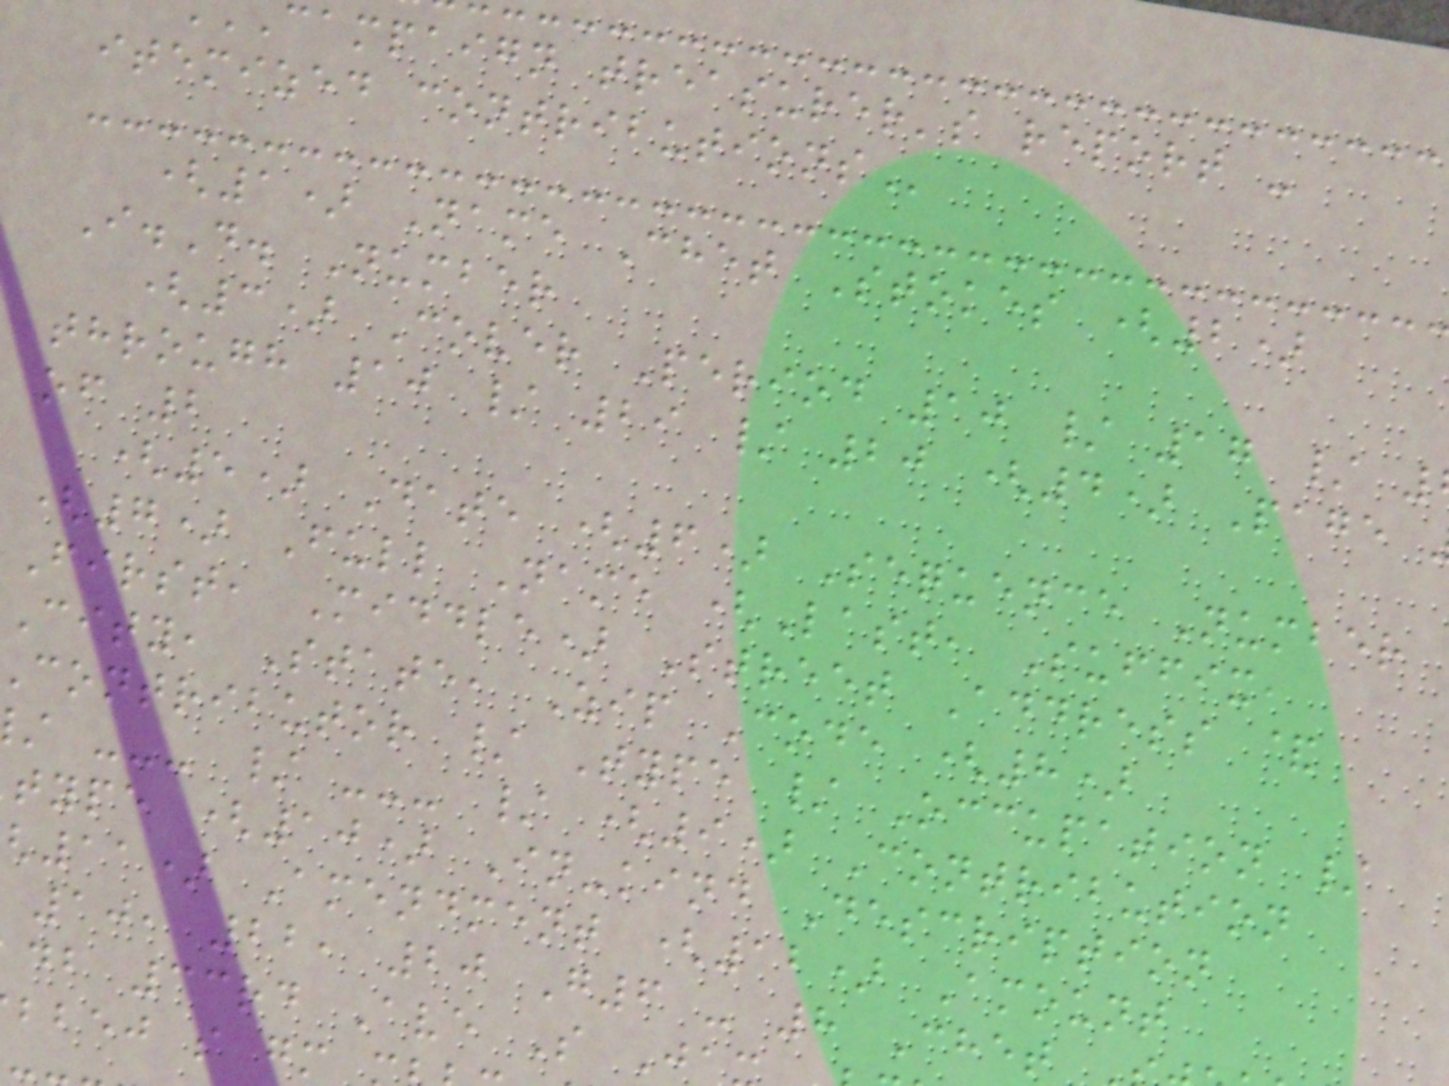campaign treasurer's report -
itemized
(1) Name Chet Stokes (2)
I.D. Number
(3) Cover Period 10 / 17 /
through 10 / 29 / 20 (4) Page
of 2
(5) Date (6) Sequence Number
(7) Full Name (Last, Suffix,
First, Middle) Street Address &
City, State, Zip Code (8)
contributor / Type / Occupation /
--- / --- / (9) Contribution
type (10) In-kind Description
11) Amendment (12) Amount
10, 22, 20 G6 - 8 Chet
db 33rd Ave S Ja
